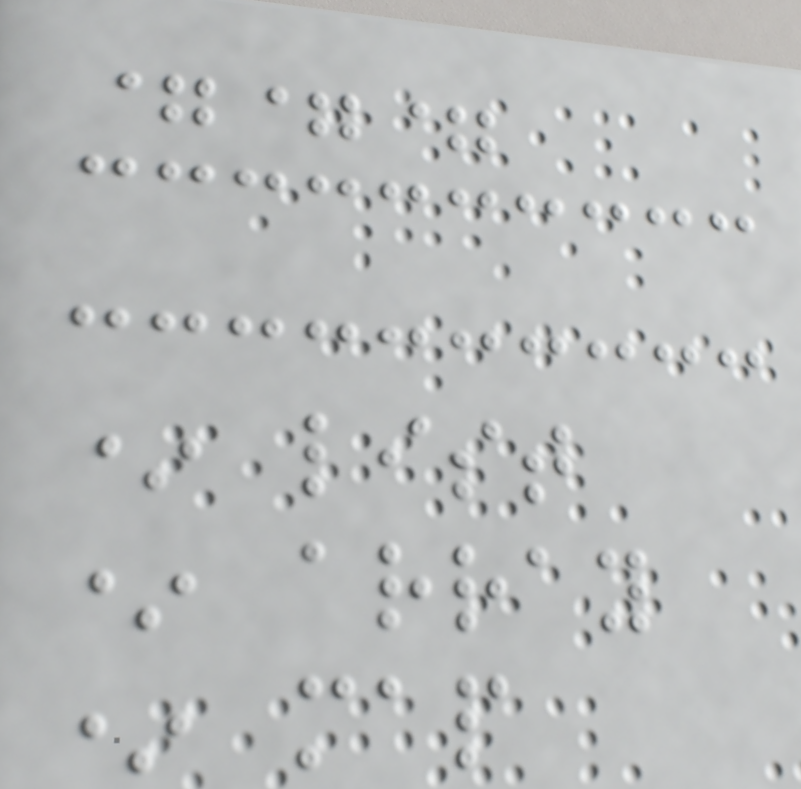===
* list
* array
* map
